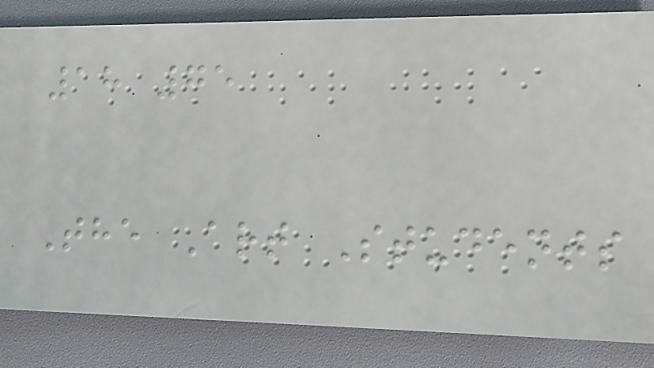18 75
The Art Students
